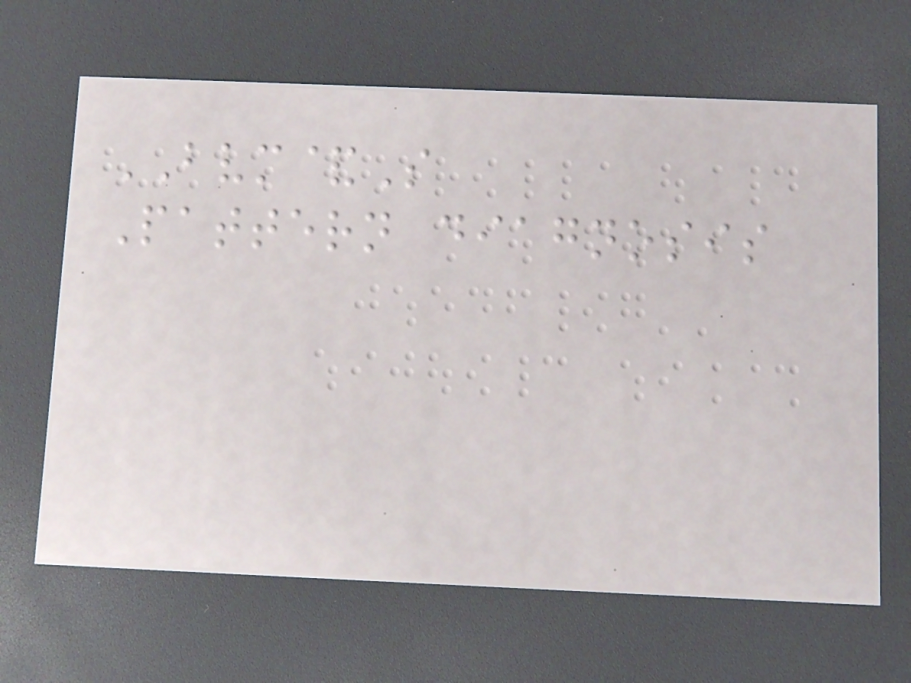BVM&S
Pattern diagnosis
